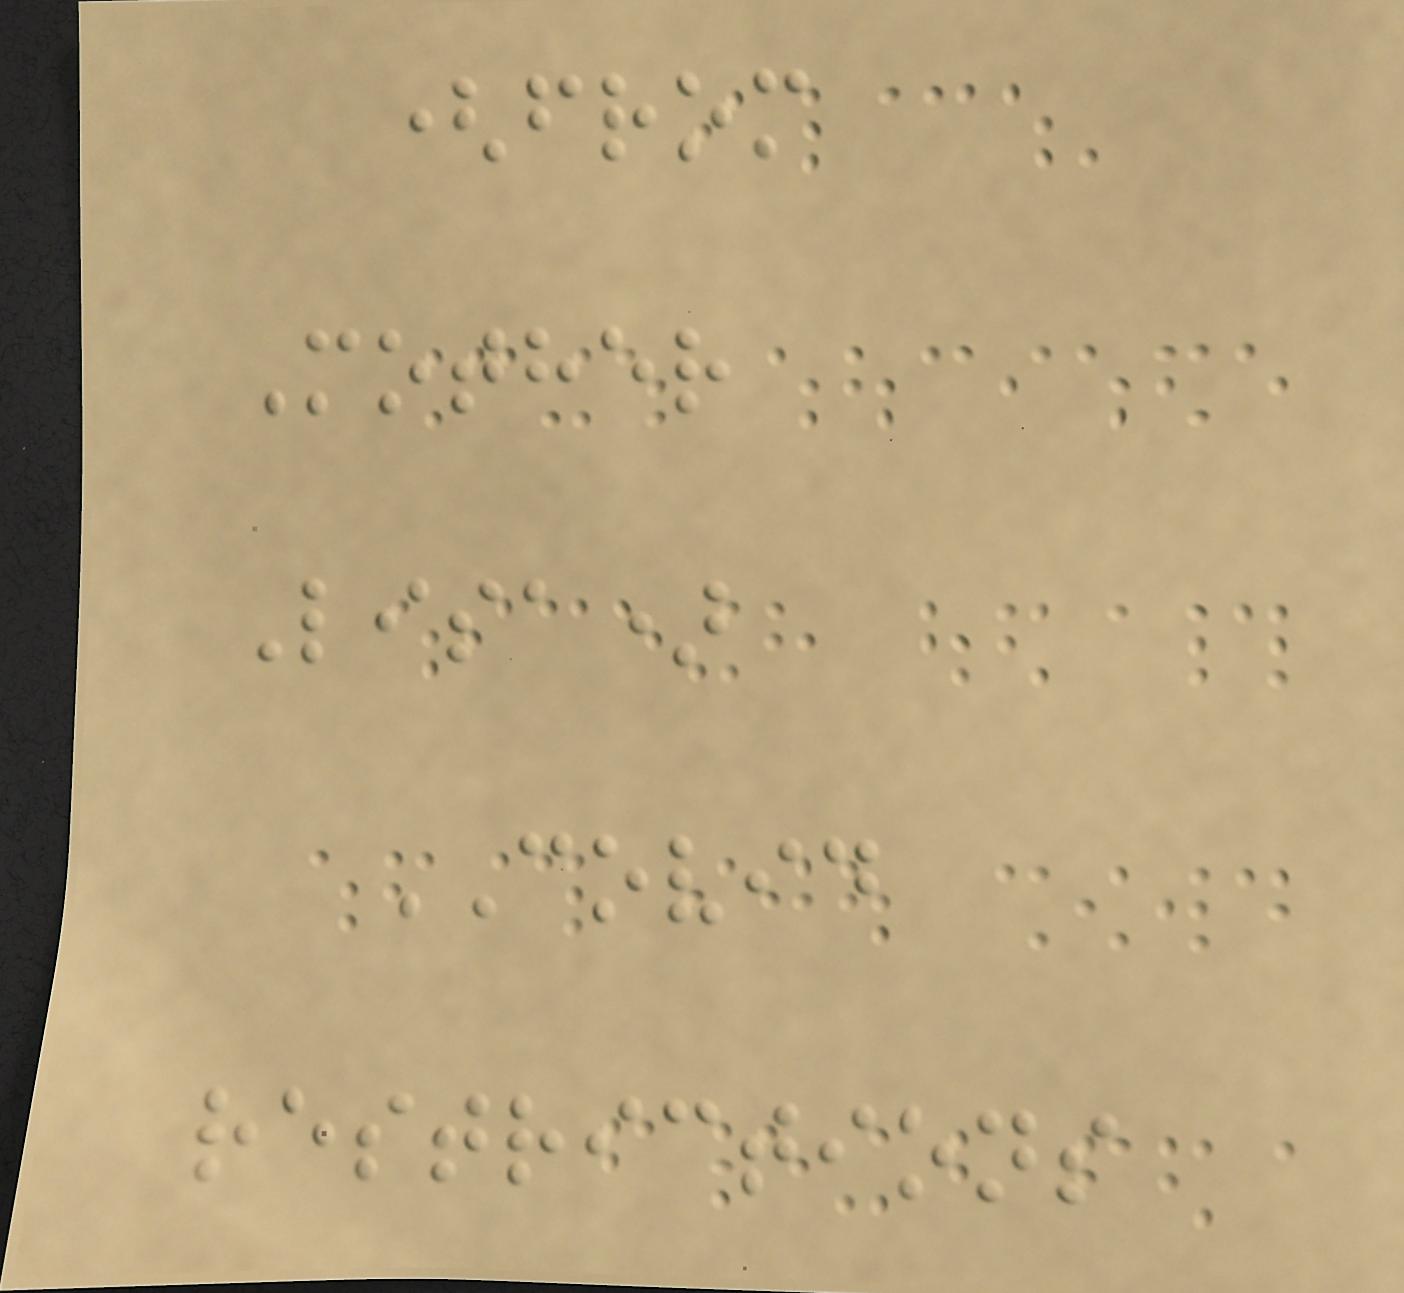(from
Mother
Lisa)
COVID
restrictions
